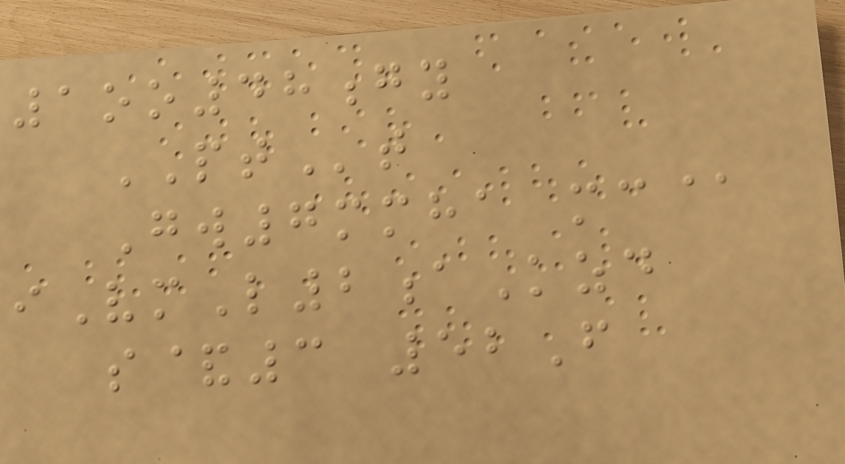1oo48gy
PTt
Gw7mmha mc@
iVmL2aKzd
s&3 52F
